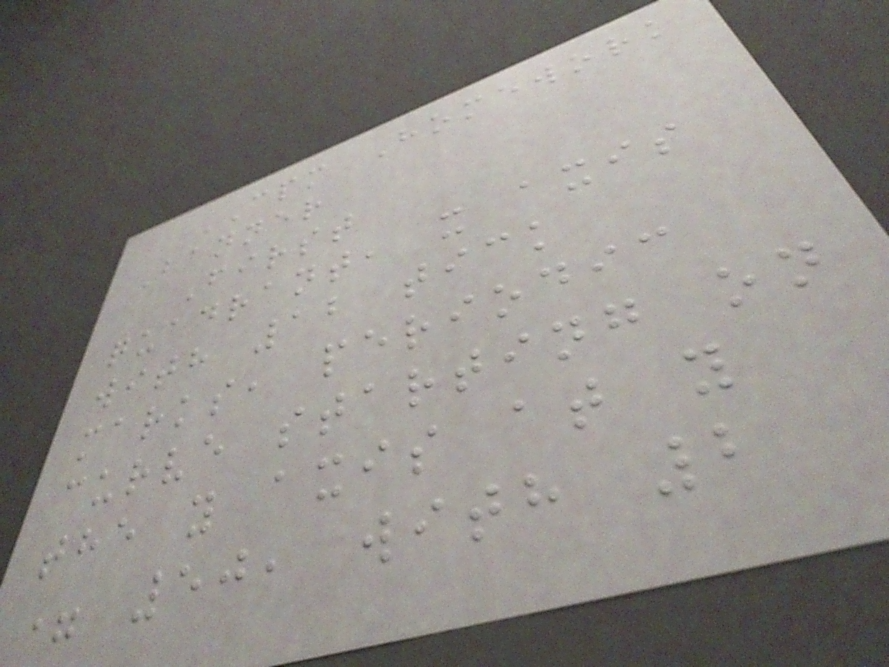CPM Homework
Banner
First
quadrant, x axis
with 12 tick
marks, periodic
curve starting on
the y axis at y
= 50, with 2
